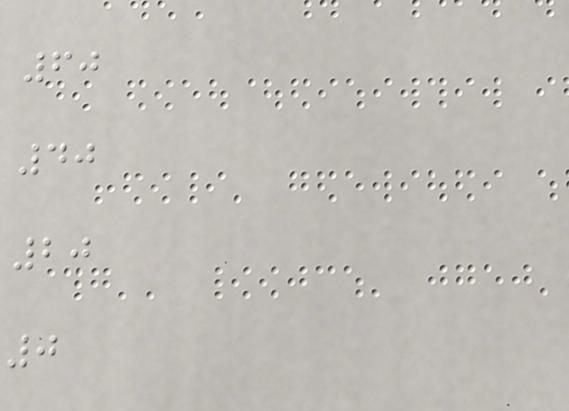60
40
20
0
